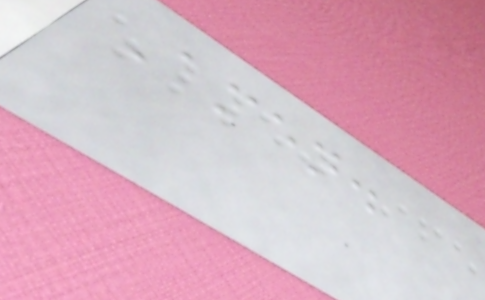Amen.
